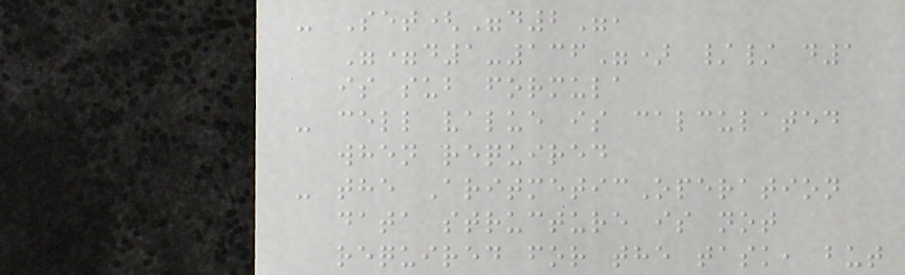- Set("d2",
"=d1-136") // d1
is sub formula
- cell value is calculated
when required
- the AritmeticOperation
data structure is not
required for the task, but
